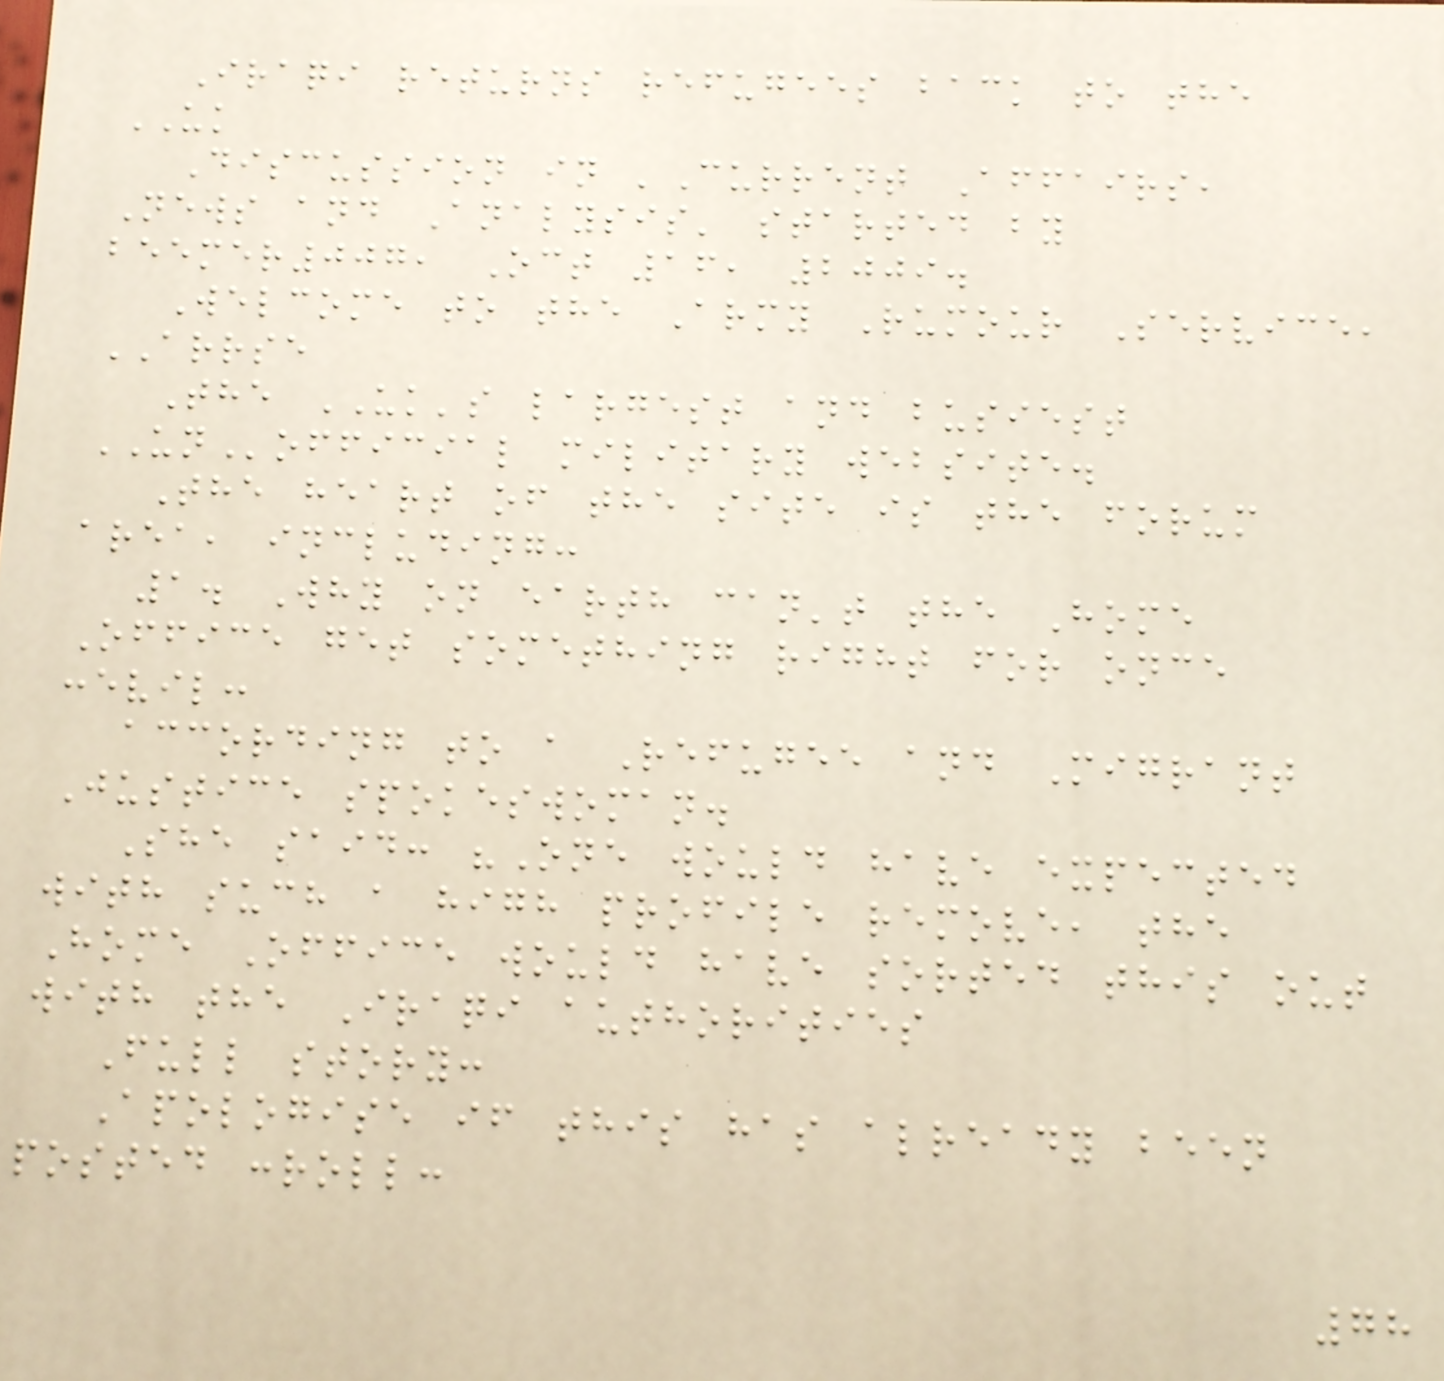Iraqi returns refugees back to the
UK
Discussion in 'Current Affairs,
News and Analysis' started by
beemer007, Oct 16, 2009.
Welcome to the Army Rumour Service,
ARRSE
The UK's largest and busiest
UNofficial military website.
The heart of the site is the forum
area, including:
1. Why on earth can't the Home
Office get something right for once
:evil:
according to a Refugee and Migrant
Justice spokeswoman.
She said: "One would have expected
with such a high profile remove, the
Home Office would have sorted this out
with the Iraqi authorities
Full story:
Apologise if this has already been
posted :roll:
78
